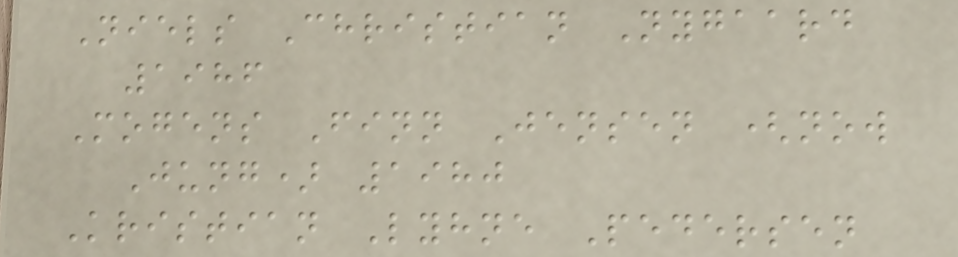Niels Christian Nygaard
1986
Mogens Finn Jensen (now
Jung) 1980
Kristian Lyhne Pedersen
